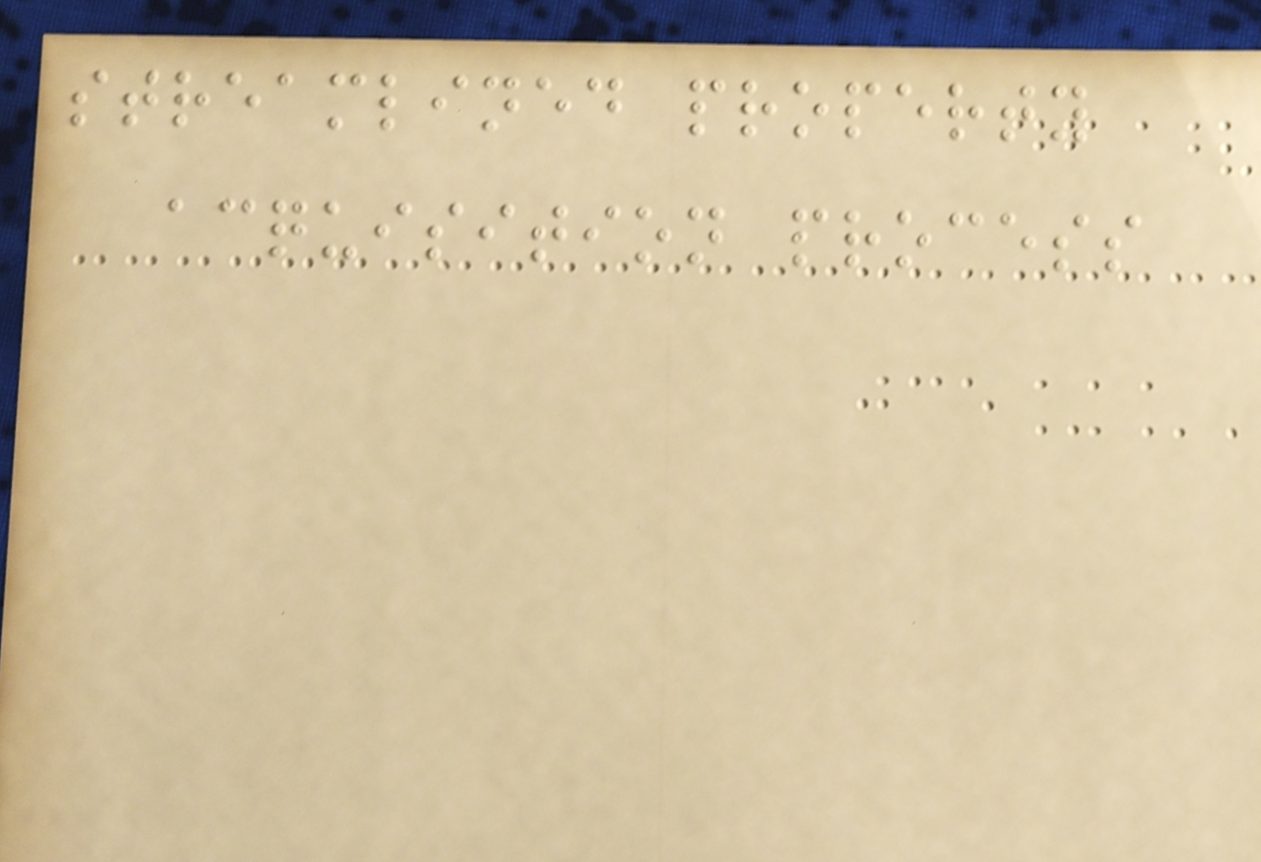streamlined property
acquisition process
